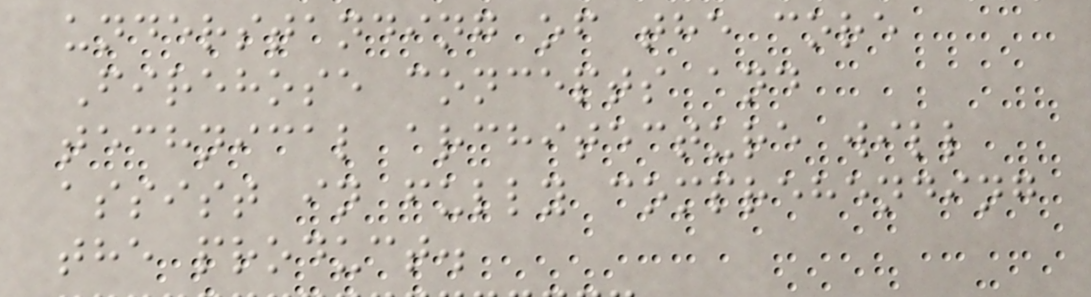understanding of the core
Firehose concepts and
technical architecture will
assist in fully comprehending
the product.
